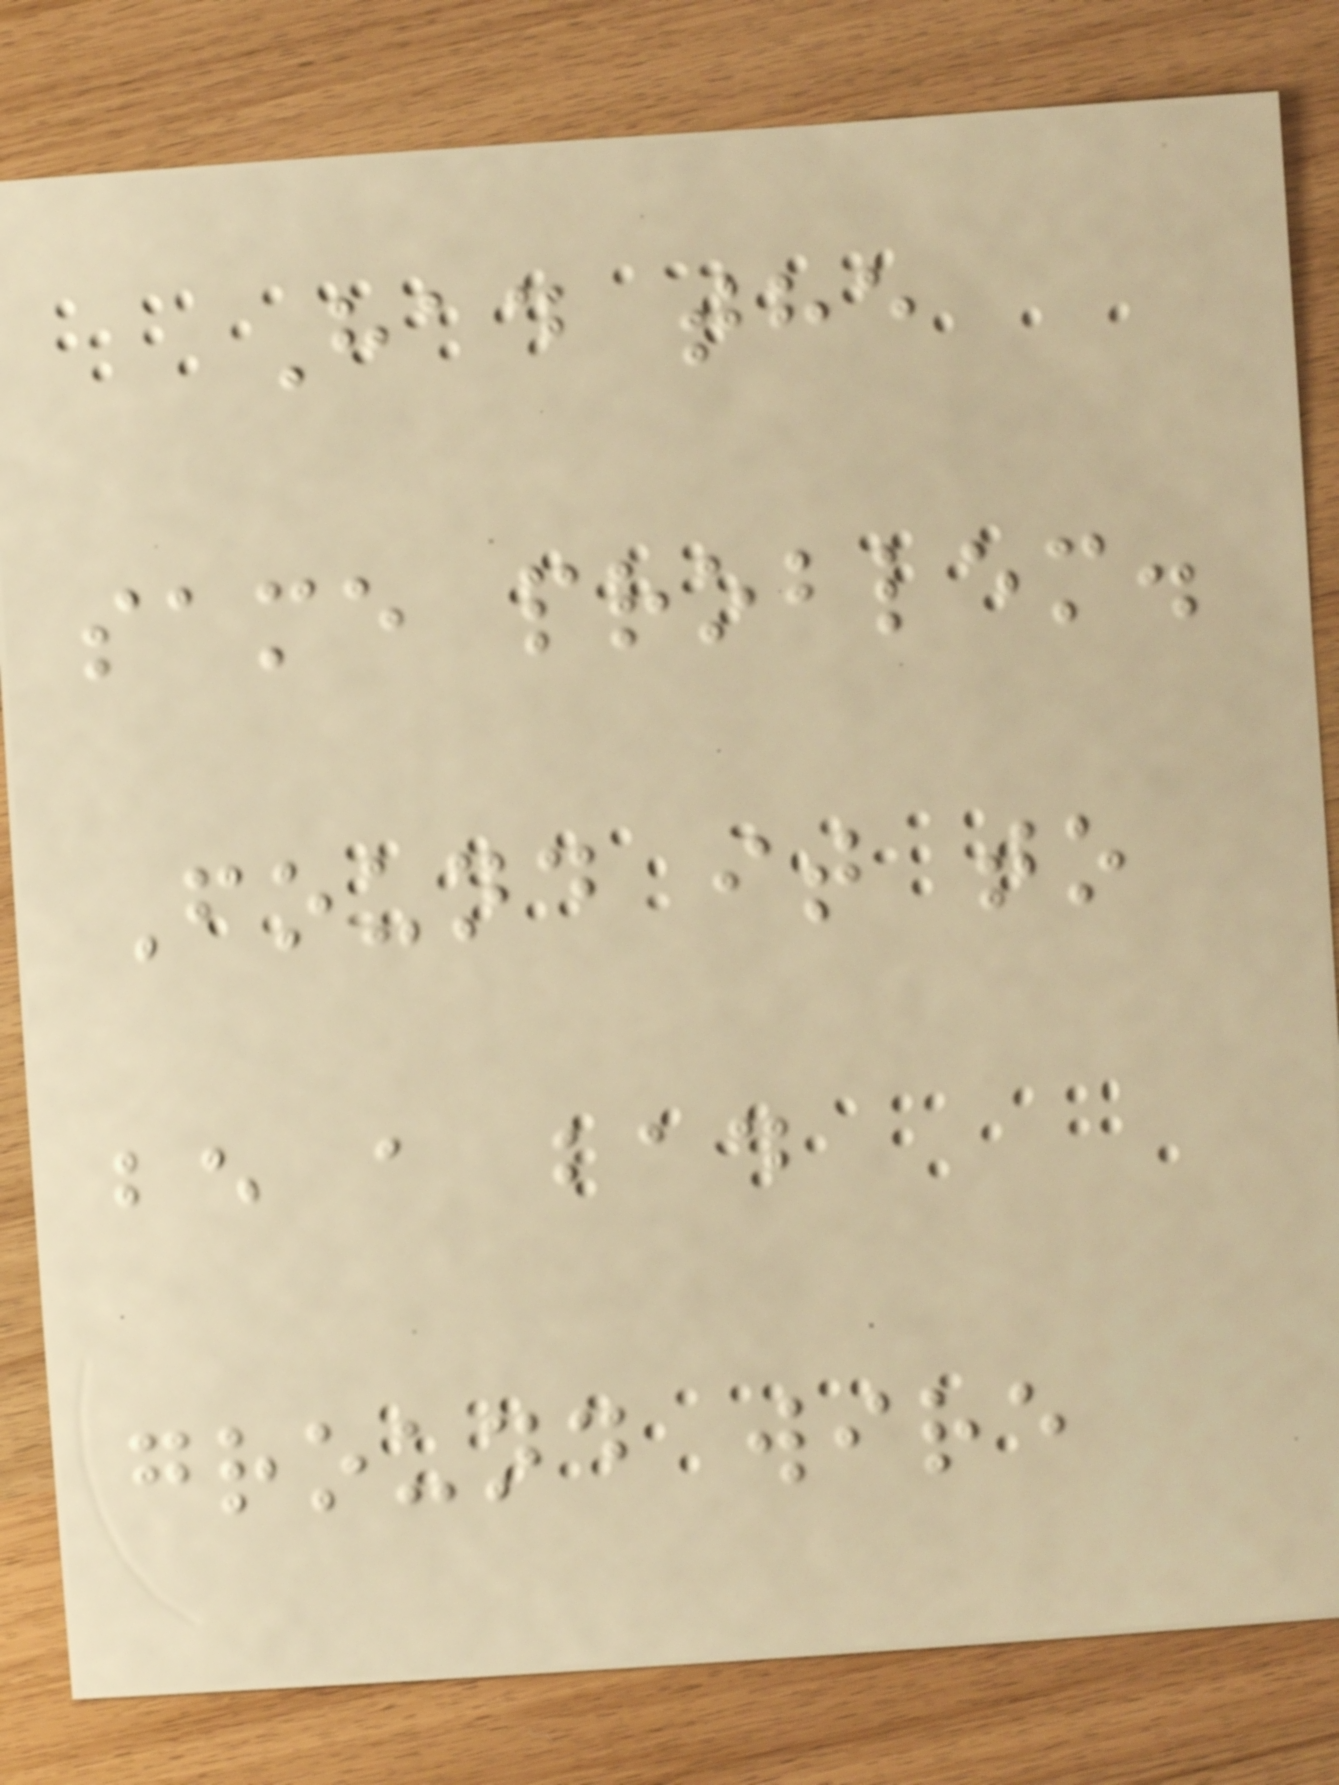Had the
same problem.
Found it to
be a bad
ground wire
